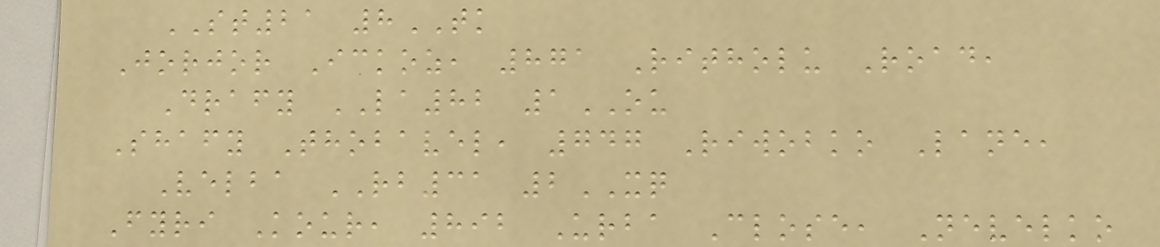ST21 8TK
Jorjor Ickoz, 871 Ritholu Road,
Drafy LA82 1OU
Shafy Thobavel, 747 Riwobko Lane,
Velba RB31 2XQ
Fyri Kour, 892 Urba Close, Nevelko
